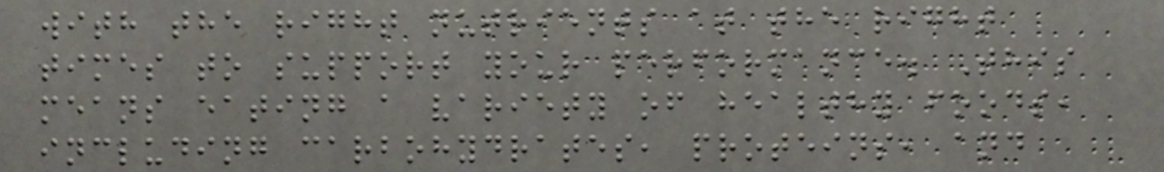with the right nutrients at the right
times to support your performance. This
means eating a variety of healthy foods,
including carbohydrates, proteins, and
